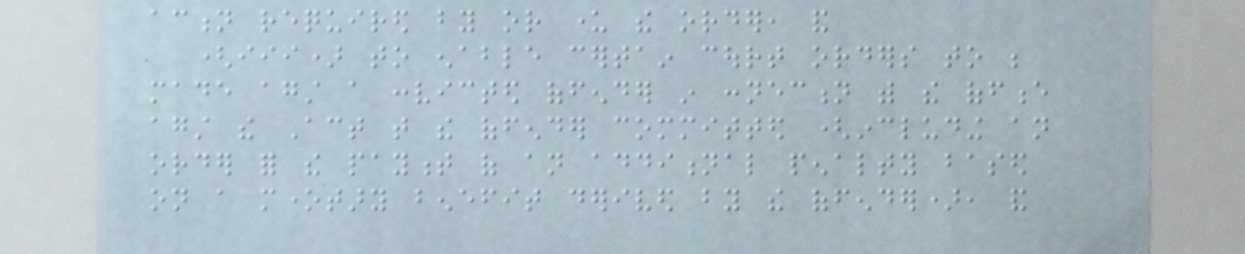action required by or under the order, and
(iii) to enable certain court orders to be
made against a convicted offender in connection with the offence
against the Act that the offender committed (including an
order for the payment of an additional penalty based
on a monetary benefit derived by the offender), and
